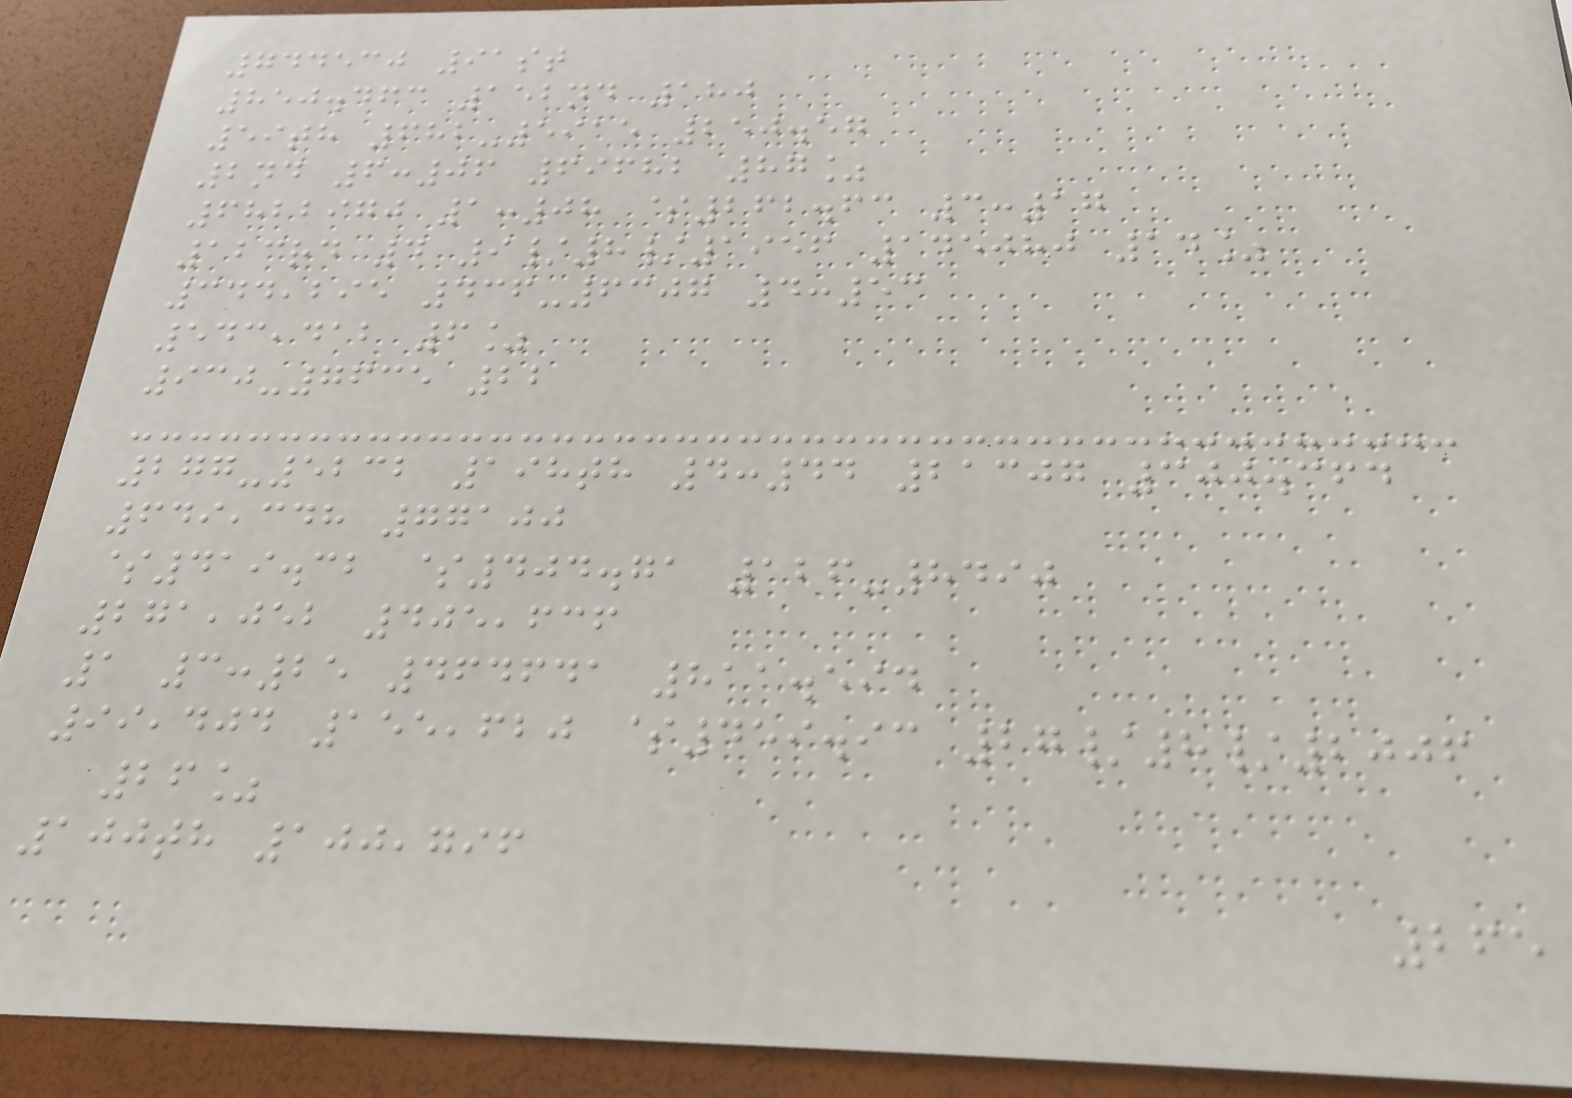744530 91st
850.463 152nd 180
59th 682-5915 250.57
2nd 6:06 69682 87%
6822970 1:08 $262.63 3:17
123rd 4 9/8/1956 145080 14%
344,295 436-6307 4:53
543,412 6%
930-7635 22
277-5232 198th 4:44 21307 300.364
649,348 77100
$419.32 $404.71 126-8490
271,052 405,636
1 3:25 464641 811.594
99,404 155,620 $459.93 27/8/2006
26%
100th 100,796
265
